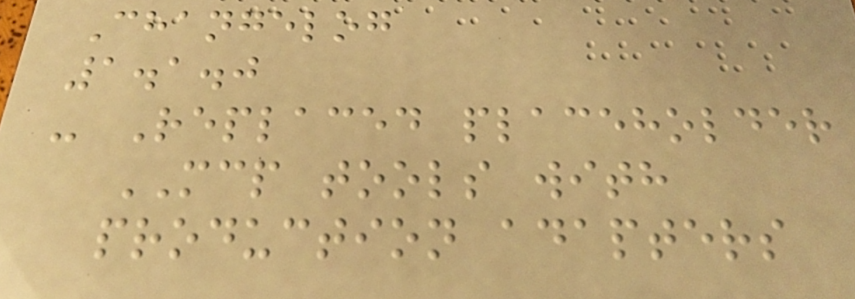Changelog
1.1.0
- Replaced placeholder
MCP tools with
production adapters
